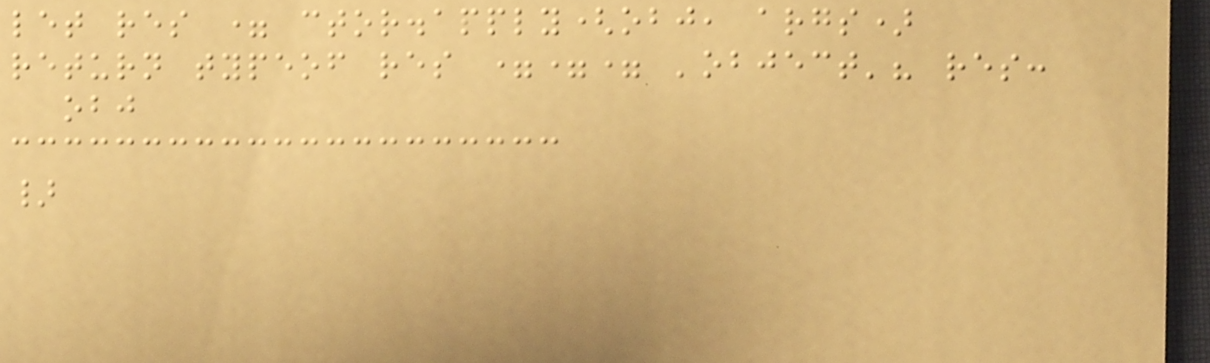let res = ctor.apply(obj, args)
return typeof res === 'object'? res:
obj
}
